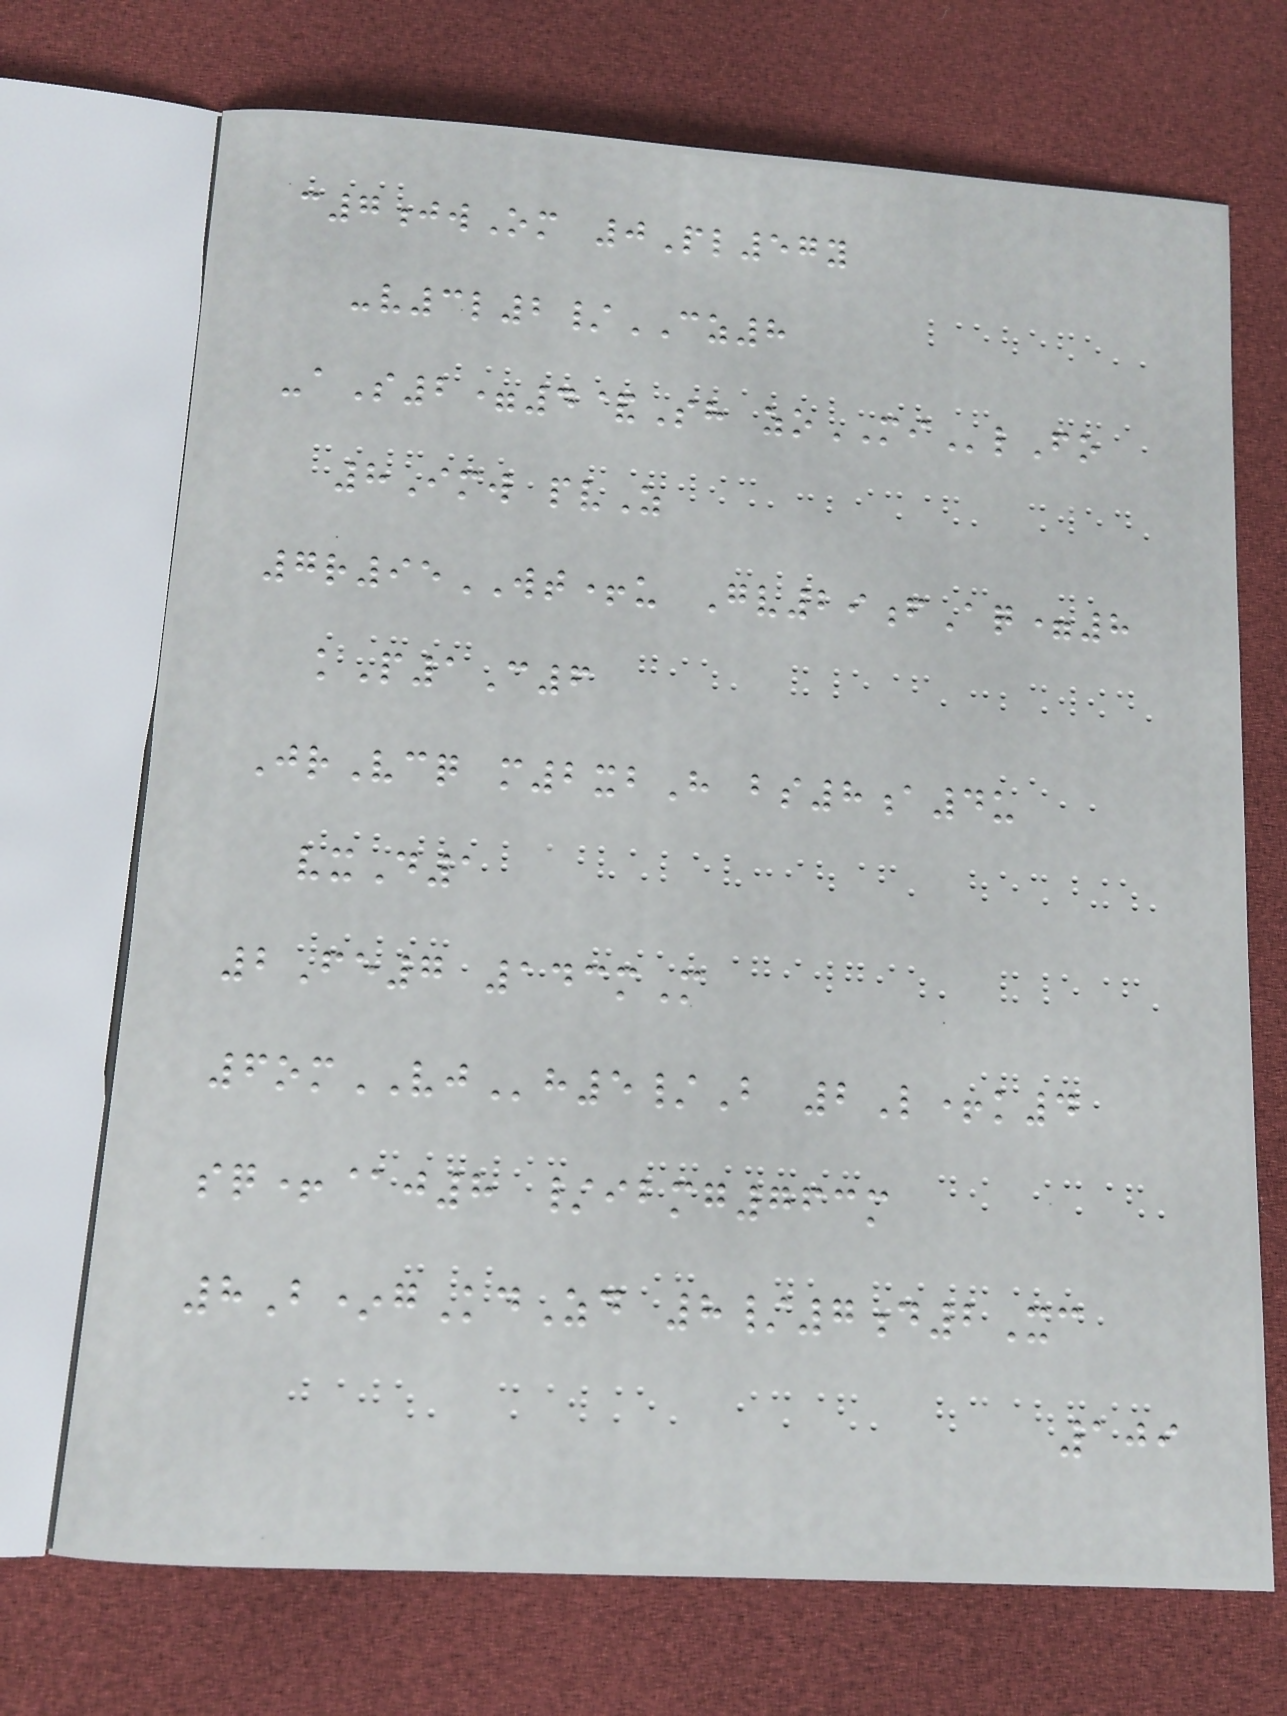c7jwOm 0Pl57y
-v3l2/CZ8
-aS2=4&Sh zoMIlFo
8Imw pvZ
7r95WT+u Gv29fAq=8
kP1C6
JrVcq m2xbH bs8a4u
vxD1
2Fe7 143mM
6omVJh5/B 2L+k4
sq+@j8 /ibmg763m
8B*gKdZd 8/7d2Xc
109
